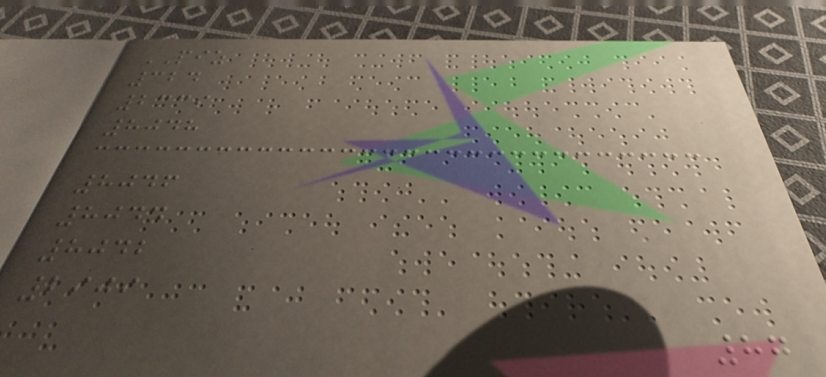PIZ
324
2339
8048
8046
8044
8042
2909
87
